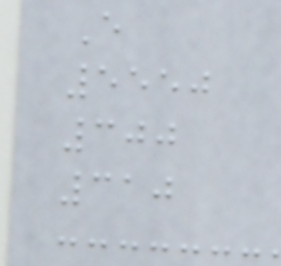E
5550
300
310
